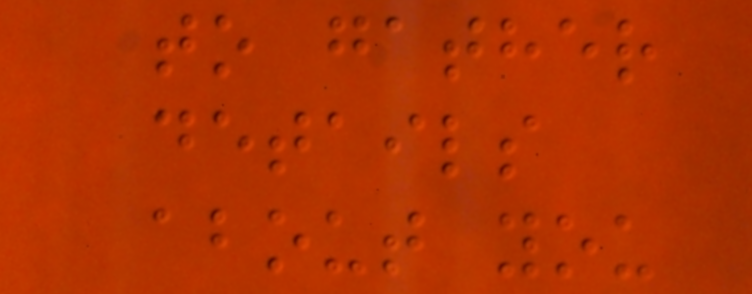to gather
details
about you
